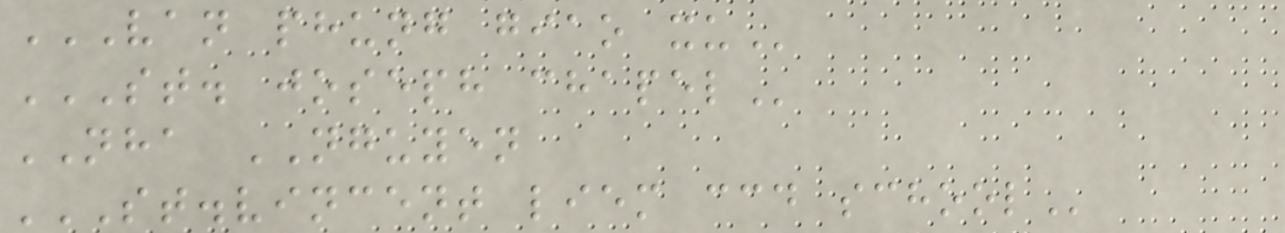VAN PHUNG GIAO XU
ST. JOSEPH CHAPEL
NHA NGUYEN
ST.VINCENT LIEM CCD SCHOOL
